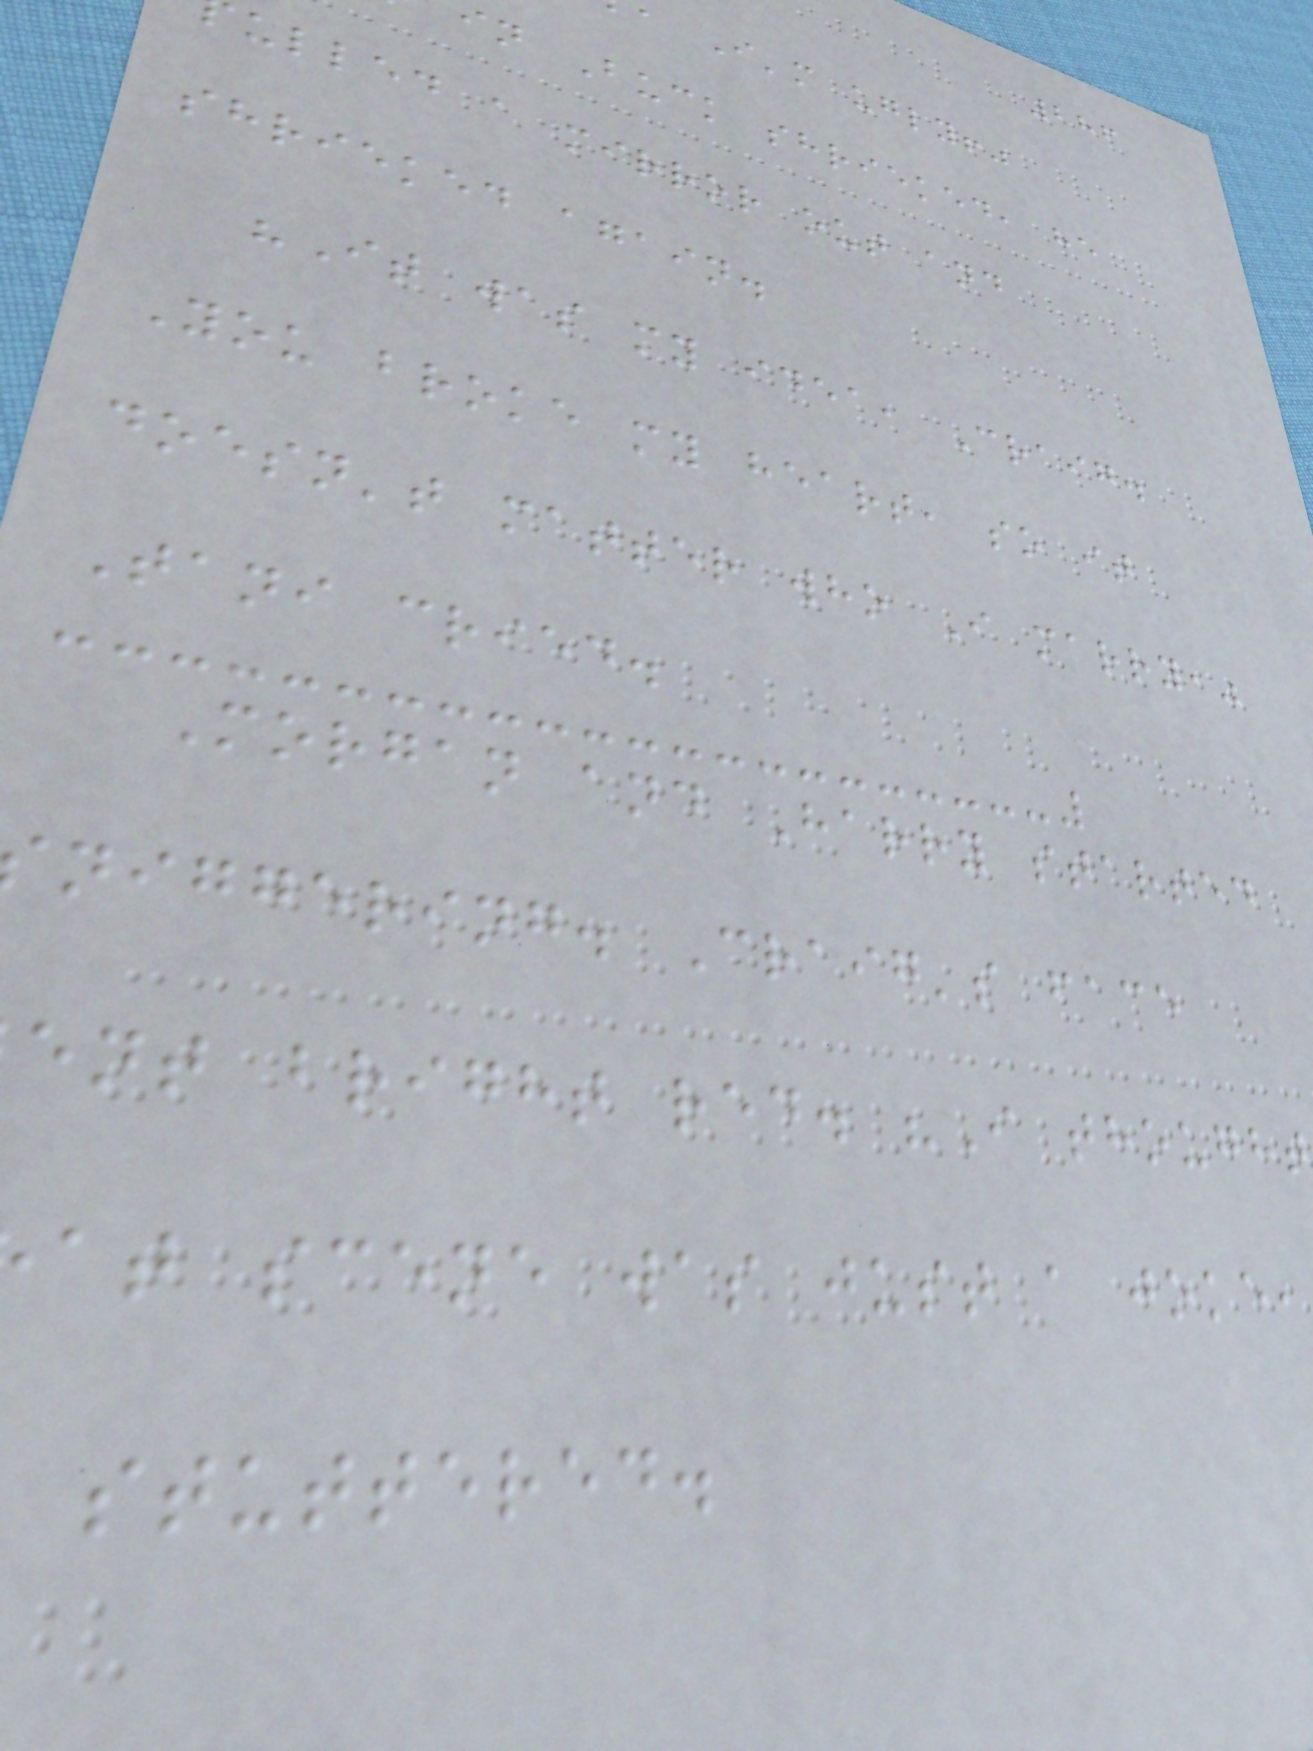286
I'm ugly!"
in Buck shrieked, he
ulled a mirror out and
shrieked again.
"It was my idea, Craig.
You broke my heart, so it
doesn't matter who I marry,"
Tani cried.
Morgan and Harry started
niggering. Craig's face
ent bright red. "I thought
at scene was just a joke,
stuttered.
